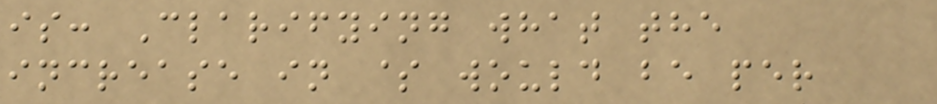is: Clarifying what the
increase in $ would be per
